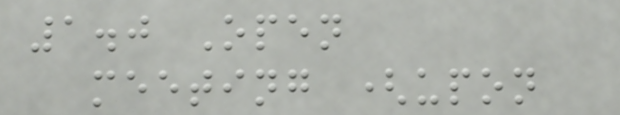1.0 Open
meeting (upon
